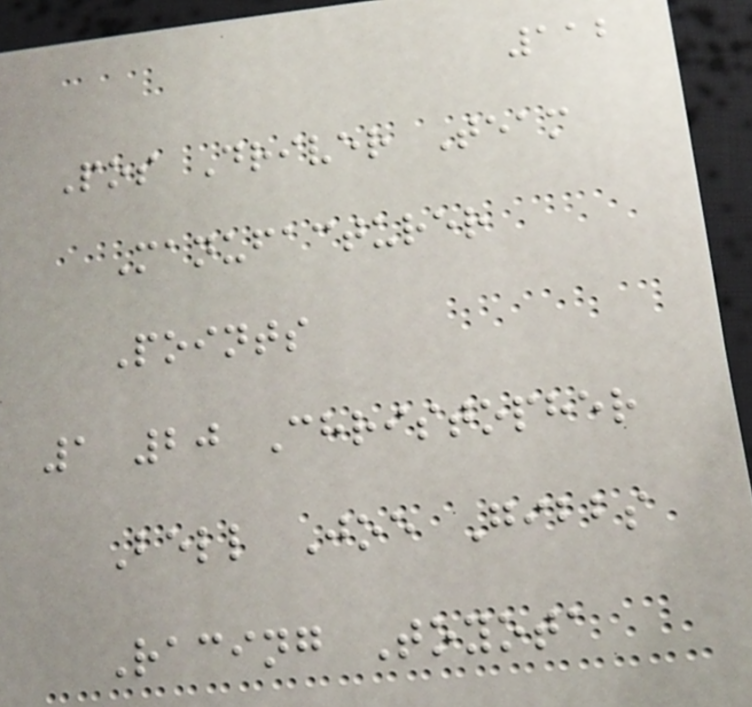112
Pos Driver Team
Manufacturer
Points
1 20 Christopher
Bell Joe Gibbs
Racing Toyota
